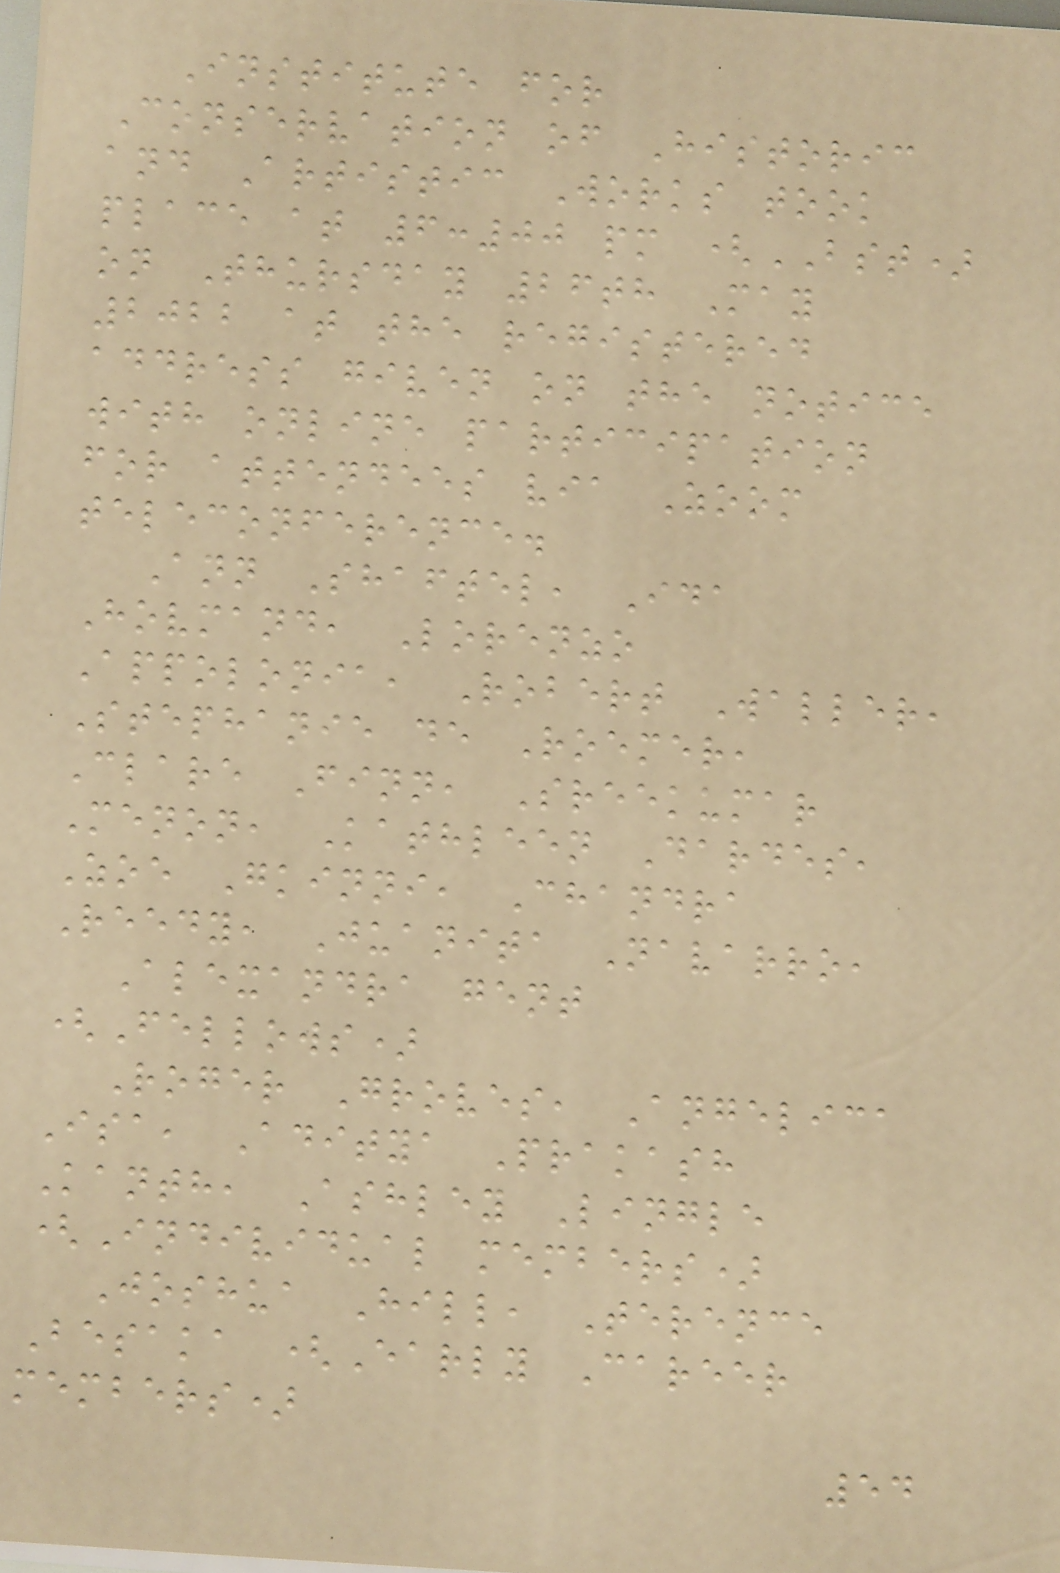Institute for
Conservation of Historic
and Artistic Works took
place at 6:00 pm (BST)
on Thursday 26th May
2022 at the registered
address given on the notice
with online participation
for attendees via Zoom
teleconference.
Ann Shaftel, Ida
Hovmand, Lorenzo
Appolonia, Robert Waller,
Stephanie de Roemer,
Clare Finn, Sreekumar
Menon, Kathleen Dardes,
Zoe Gkinni, Chandra
Reedy, Juanita Navarro,
Alexandra gent
(Fellows)
Roger Groves, Angelica
Isa, Aditya Prakash
Kanth, Ashley Lingle
(Individual members)
Joshua Hill, Terence
Besaka (Early Career
members)
54
